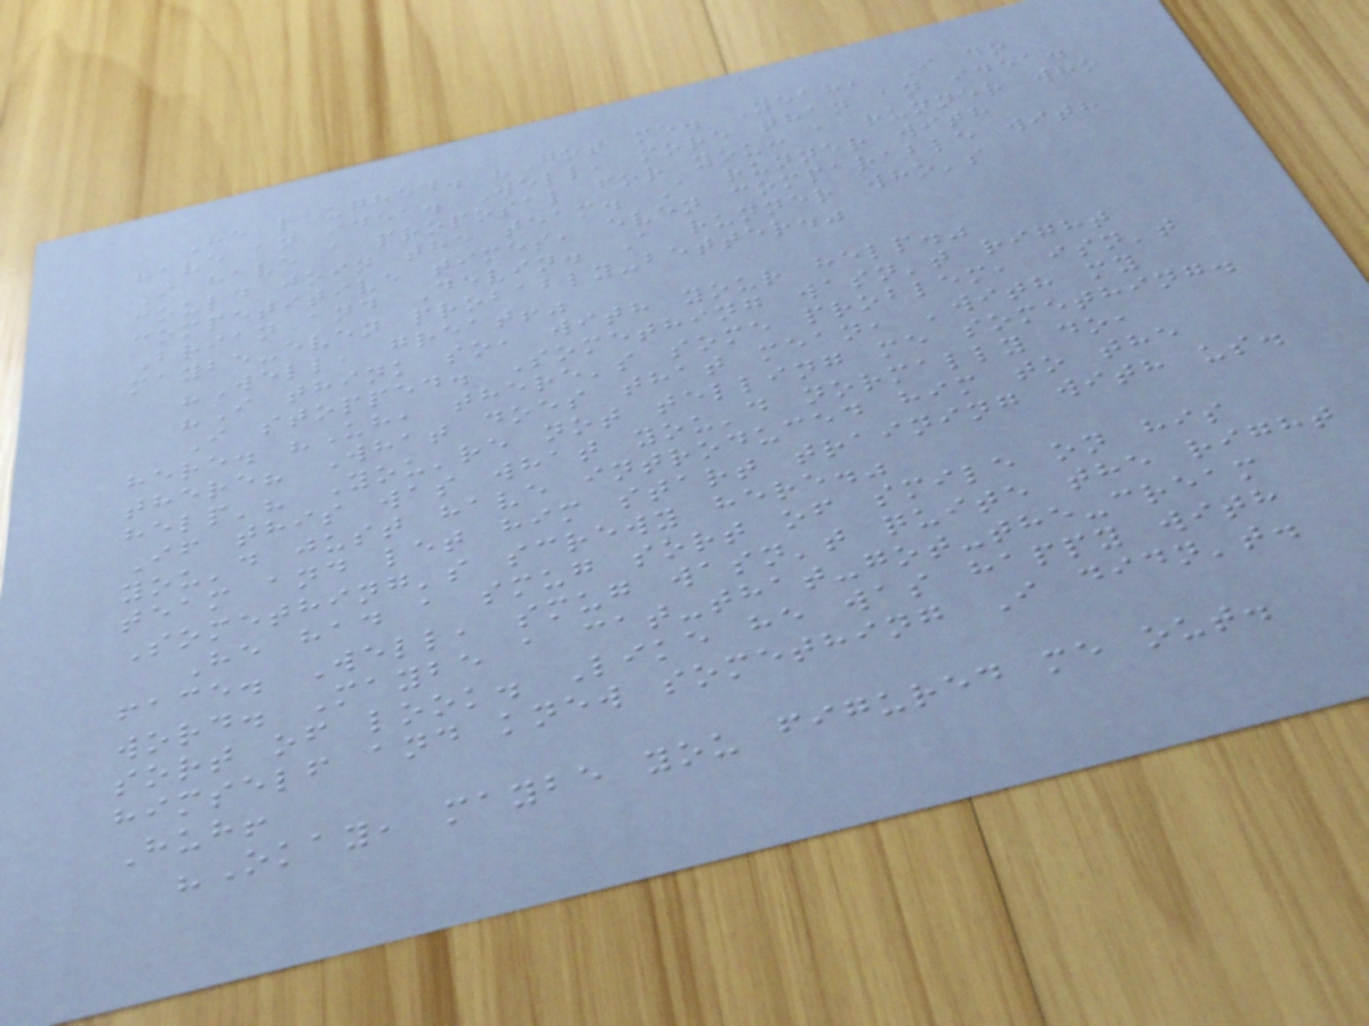He laughed. "Got me. Yeah, I do
have an idea. Well, more than an idea.
I have a proposal for you: a runner who
could join the team. A runner with
competitive times, even comparable with
Brian and Devin. A runner who's
maybe-even probably-better."
"Well, great!"
"I think so, with your help."
I stopped. Something wasn't right
here. "Uh, there's some problem, isn't
there? What does that mean, 'with my
help'? You're not telling me something.
If this was what you'd normally do,
you'd just have introduced him to the
team and let him start training with us.
Something's screwy here."
He had a smug sort of smile on his
face. Well, smug wasn't quite the right
word. Maybe a cat-that-got-the-cream
sort of look. Like he was happy with
himself and knew something I didn't.
Huh!
"Okay, maybe you figured me out.
